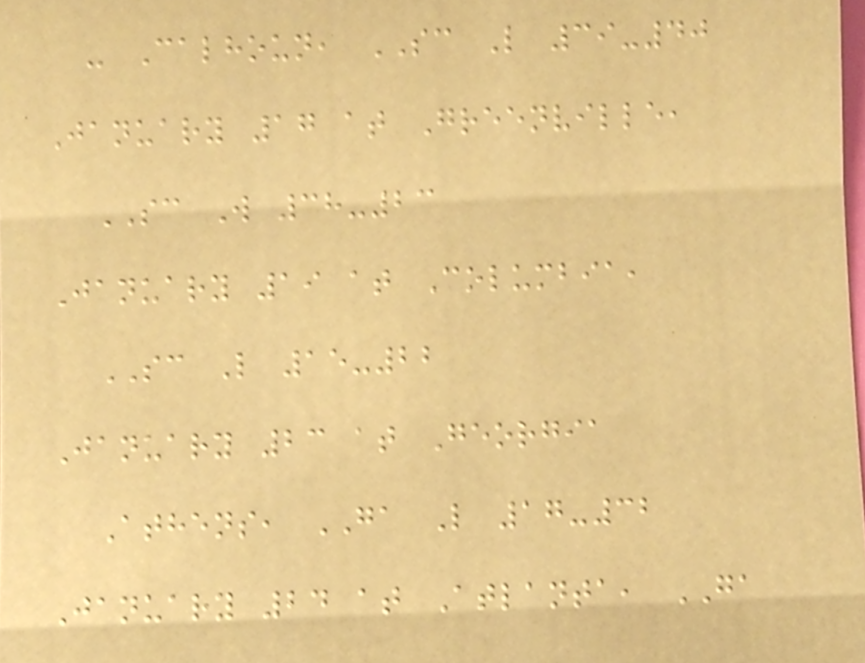- Calhoun, SC L 39-40
January 17 at Greenville,
SC W 38-23
January 19 at Columbia,
SC L 15-22
January 23 at Georgia
Athens, GA L 17-32
January 24 at Atlanta, GA
